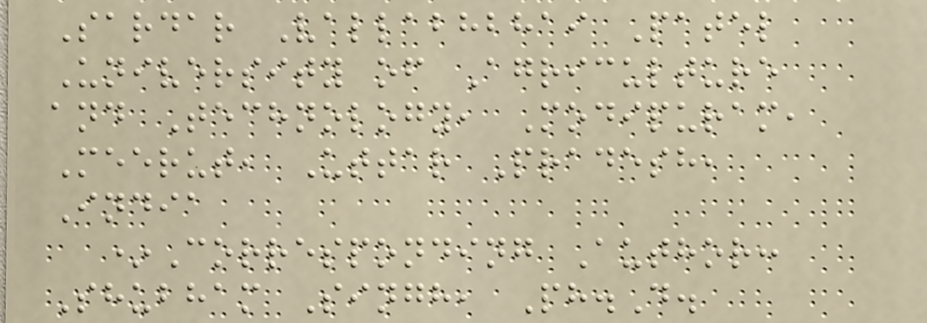Sardar Vallabhbhai Patel
University of Agriculture
and Technology, Modipuram,
Meerut, Uttar Pradesh,
India
*Corresponding Author:
Shubham Singh, Ph.D.
